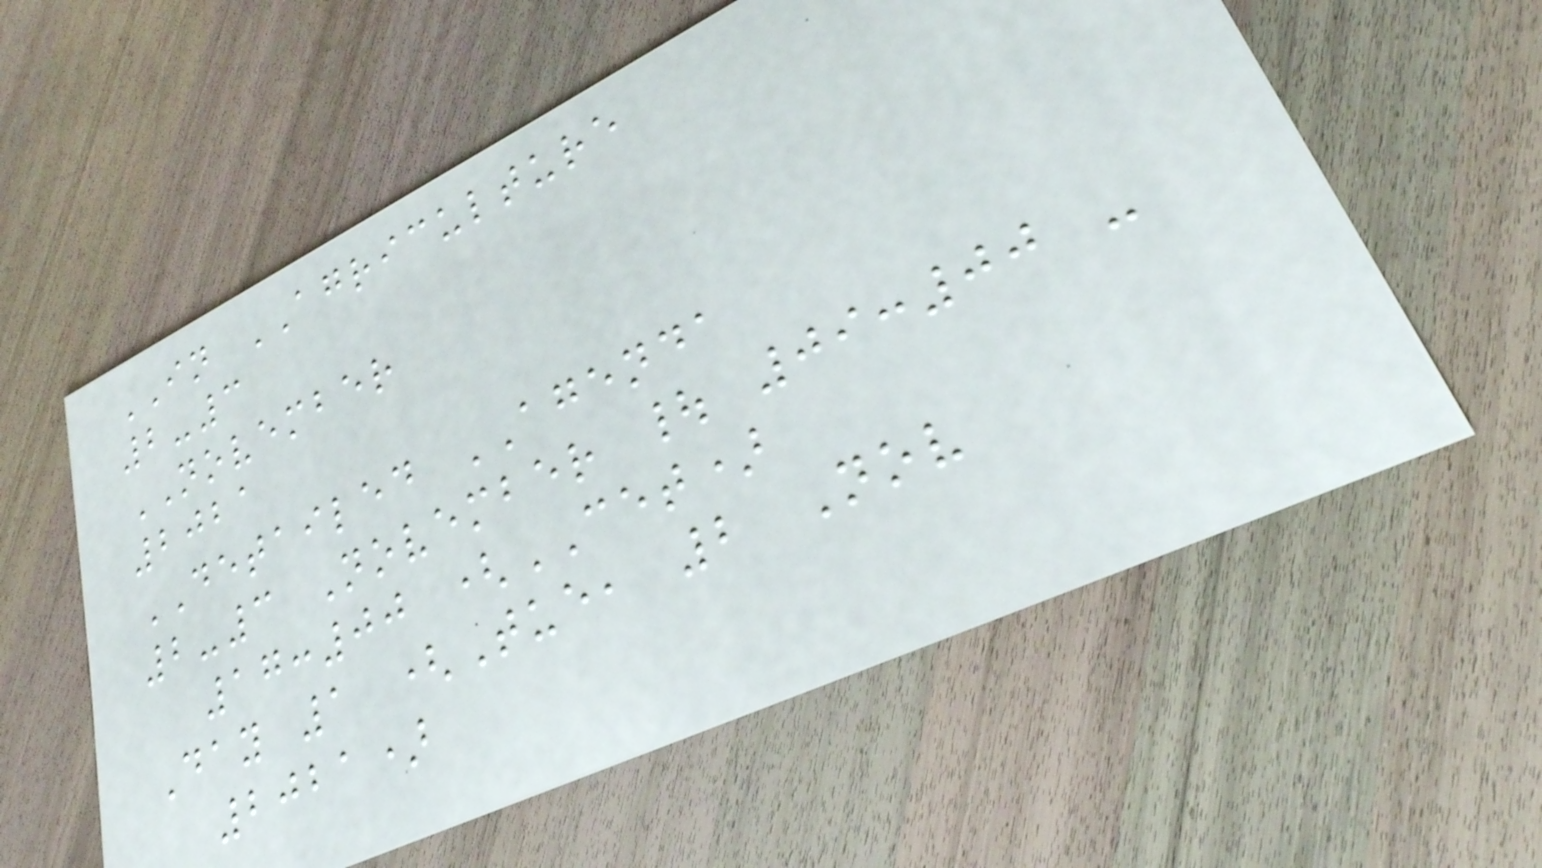IN AGRICULTURE
2-3
NOVEMBER
2021
DETAILED AGENDA
2-3 November | 09:00 -
17:00 (CET)
Day 1 (Tue, 2 Nov
2021)
